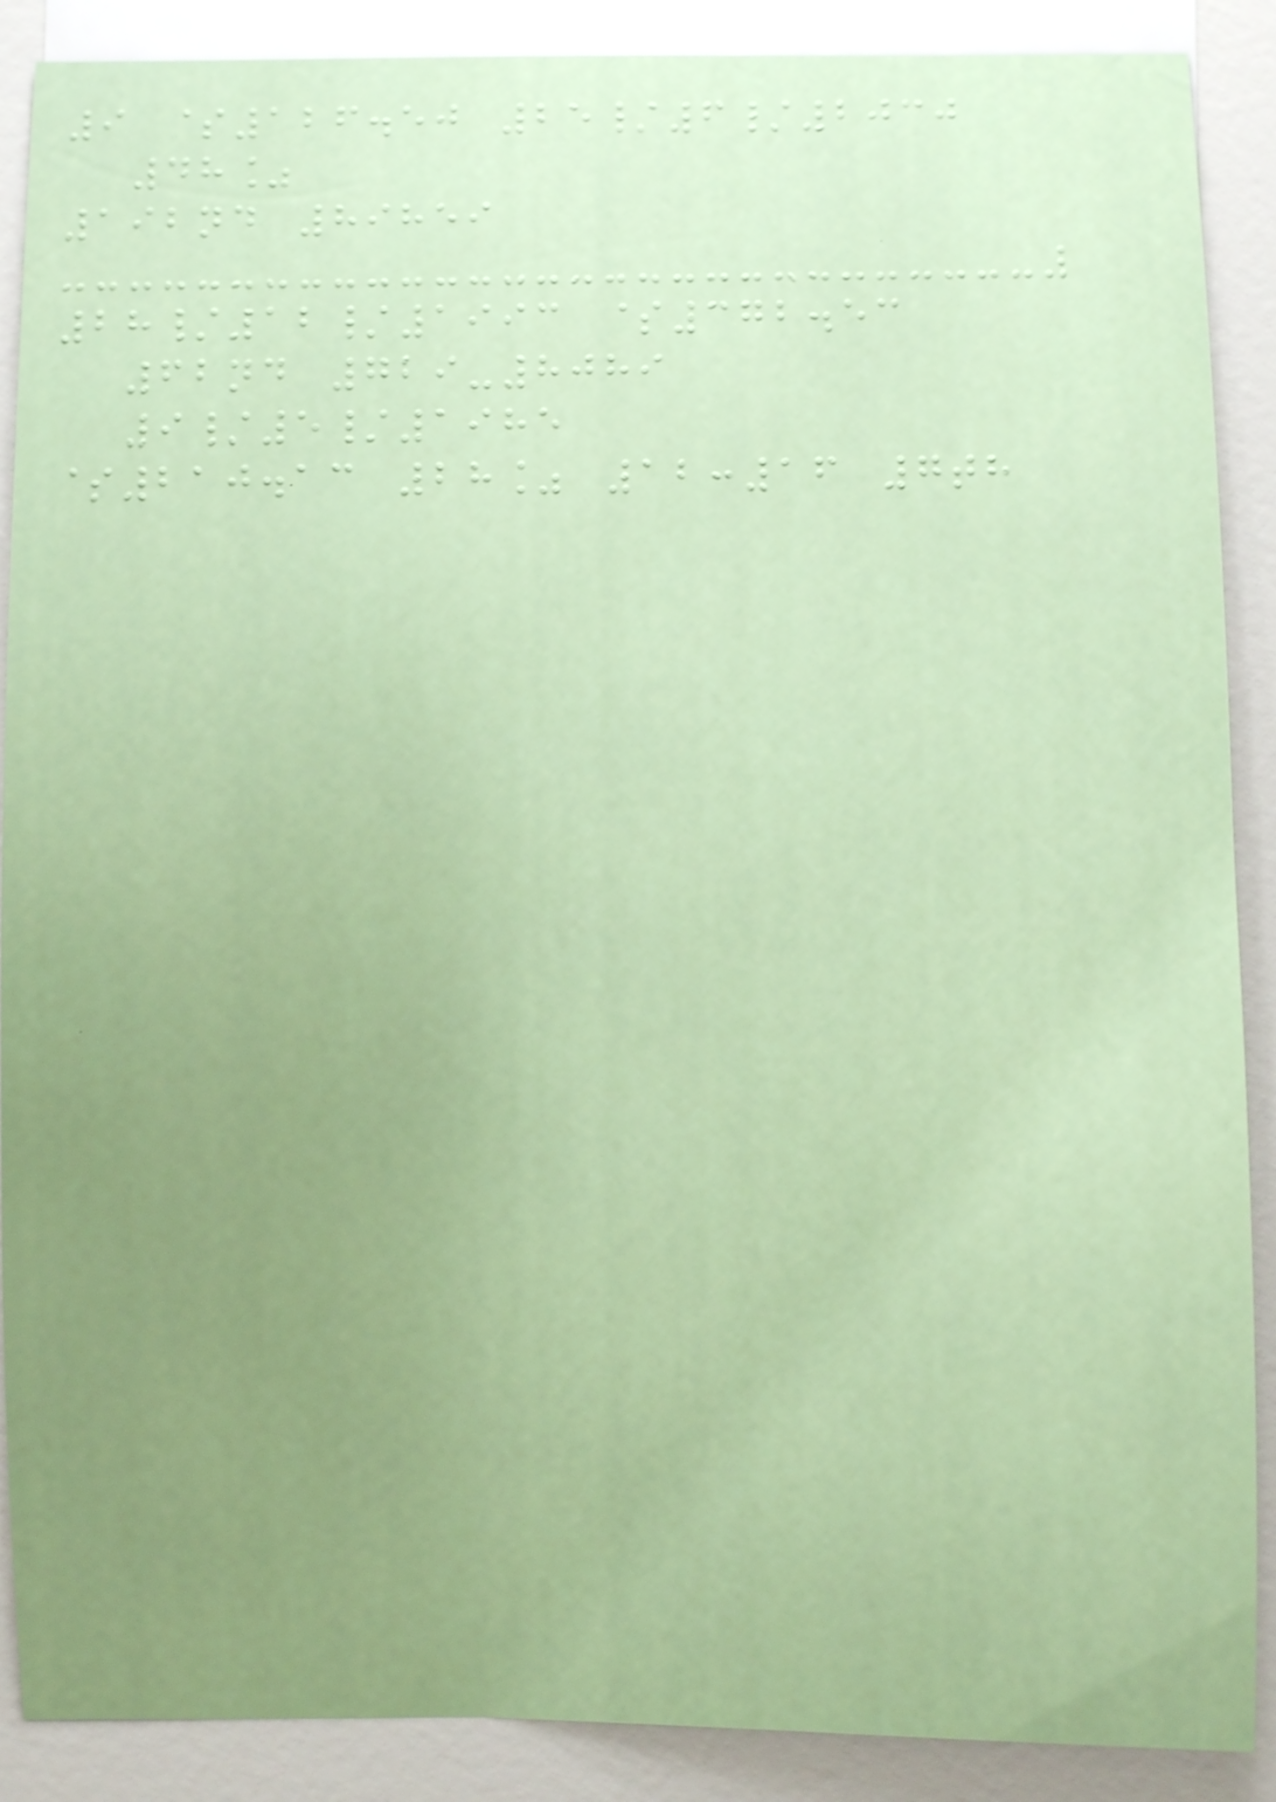9 $126.50 25/6/2030
48%
192nd 89859
28/12/1993 $372.53
62nd 729-8089
9/5/1985
$210.13 28% 12:16 7th
